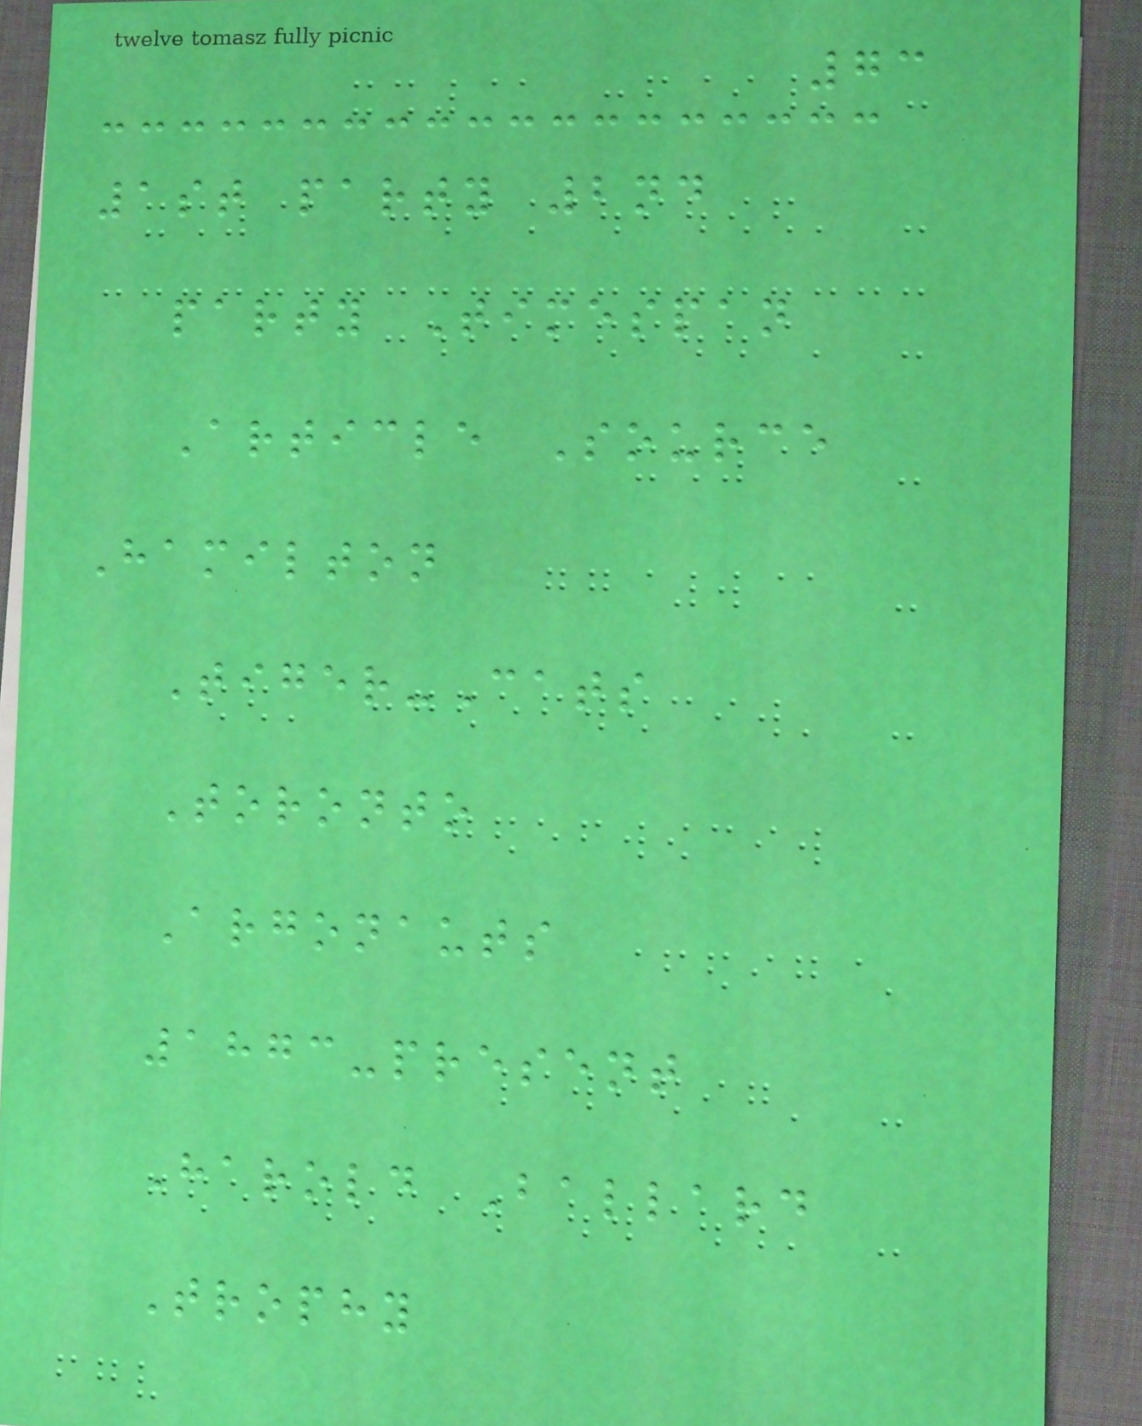73
1st party 2nd
party Timespan
Article Source
Hamilton
Tiger-Cats
Toronto
Argonauts
1873-present
Harold Ballard
Trophy
